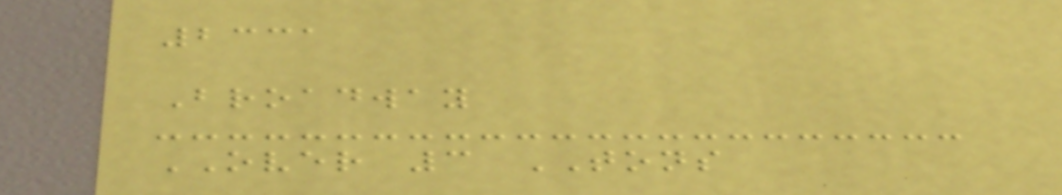2331
Broadway
OVER 3 TONS
